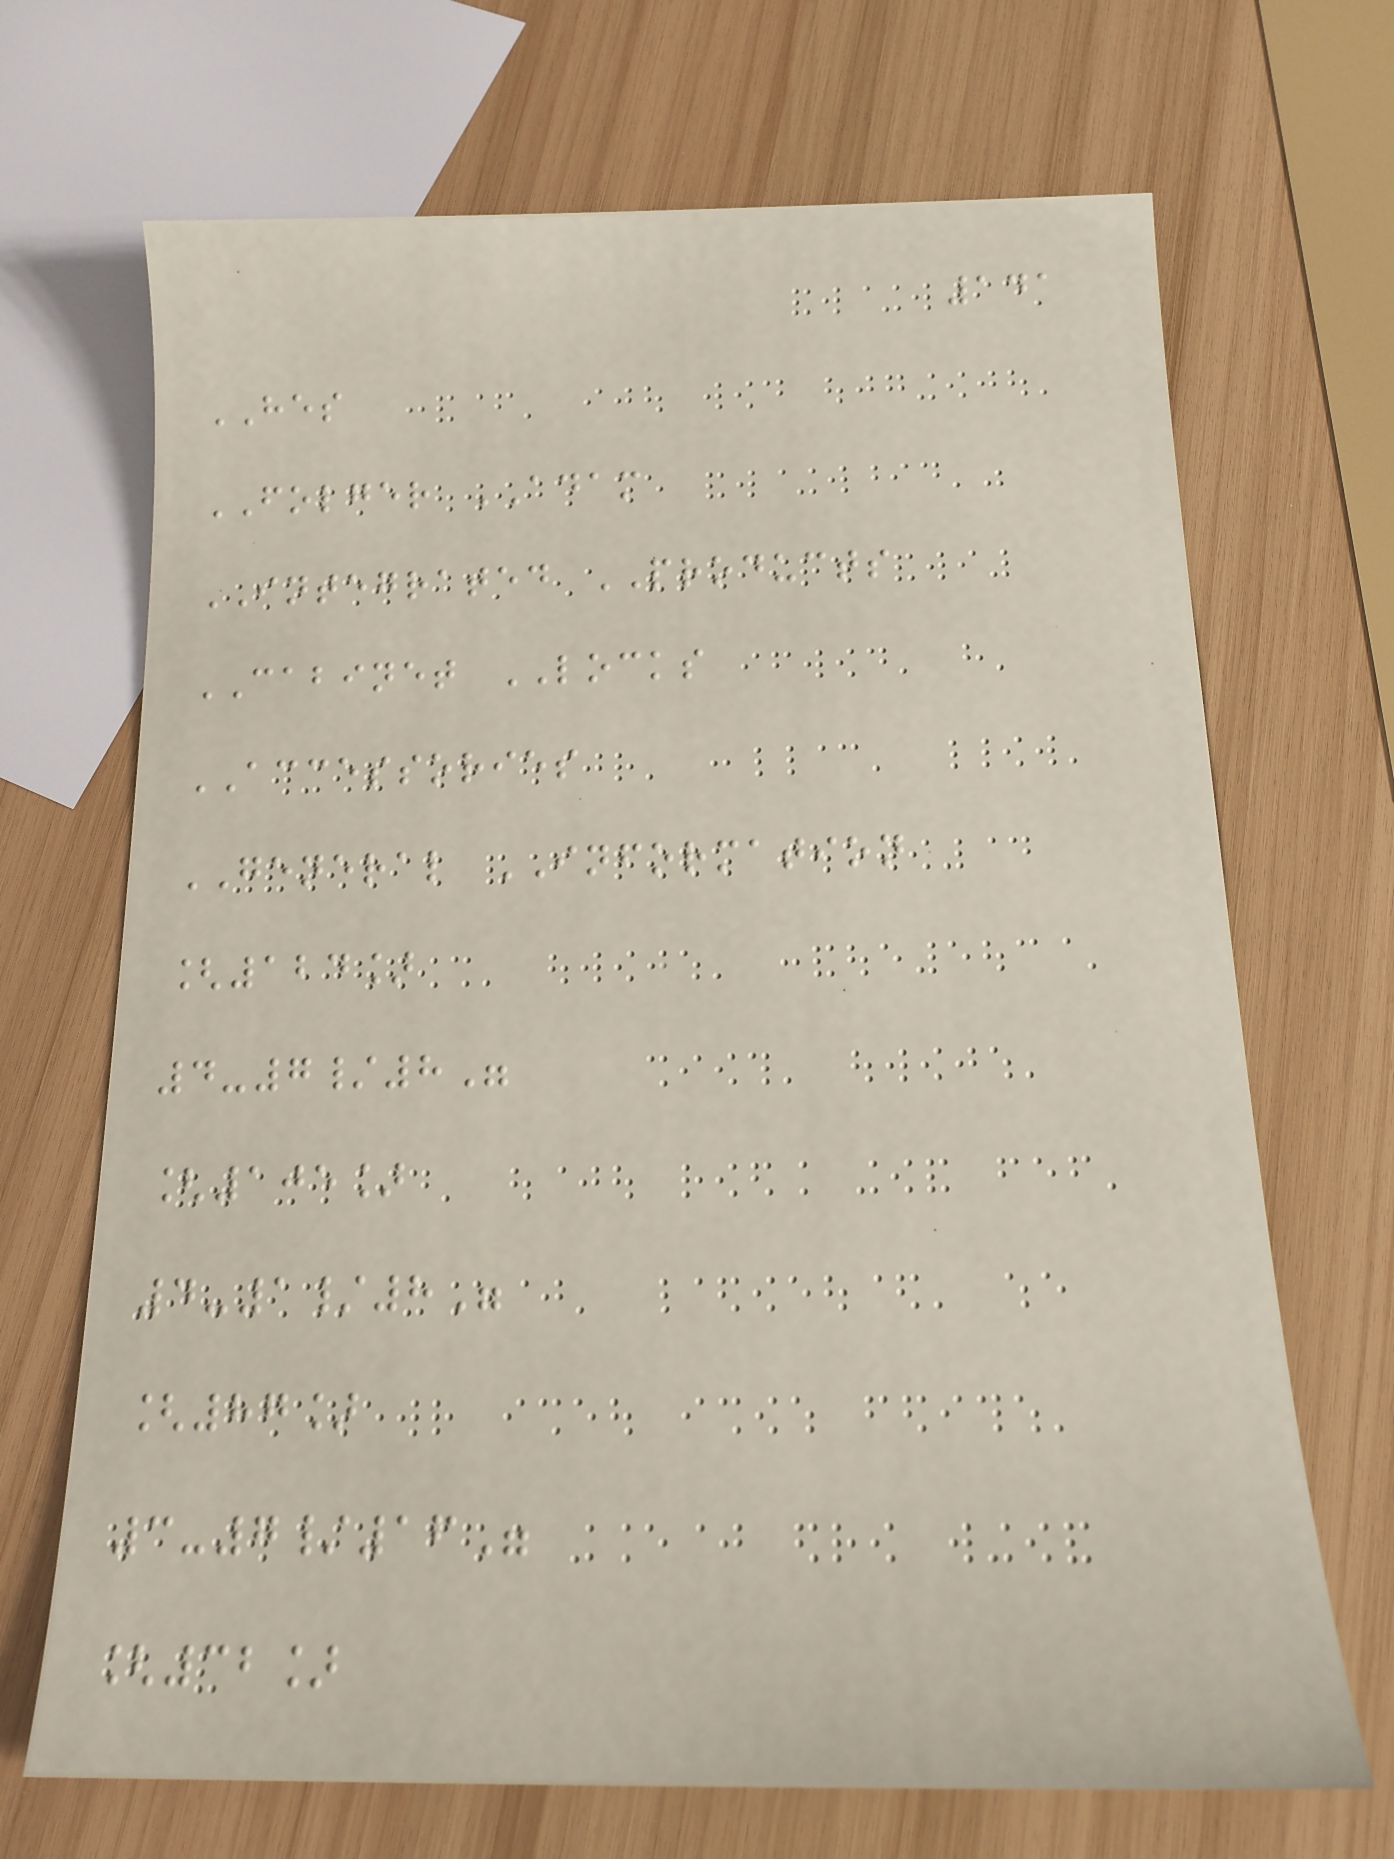141
HES
FOLGER ADAM
INTEGRATED PRODUCTS
CABINET LOCKS
ACCESSORIES
GENERAL INFORMATION
[124]
4-7/8"
[105]
4-1/8"
[87]
3-7/16"
[32]
